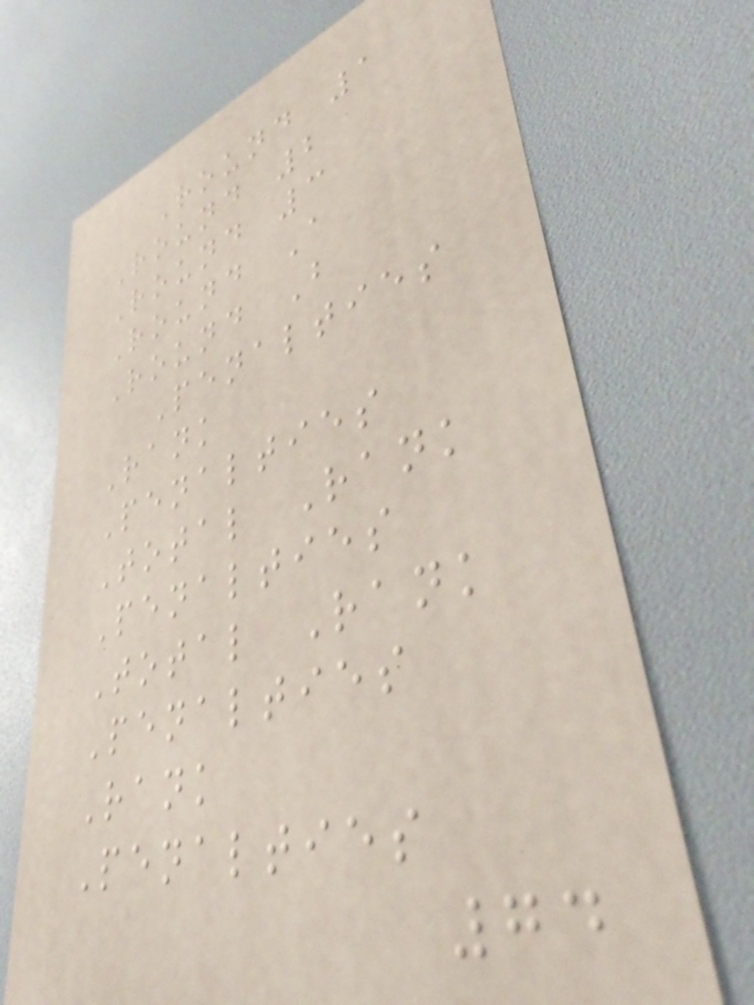Round 1
Round 2
Round 3
Round A
Round B
Penalties
Rank
Penalties
Total Rank
Penalties
Total Rank
Penalties
Rank
Penalties
74
